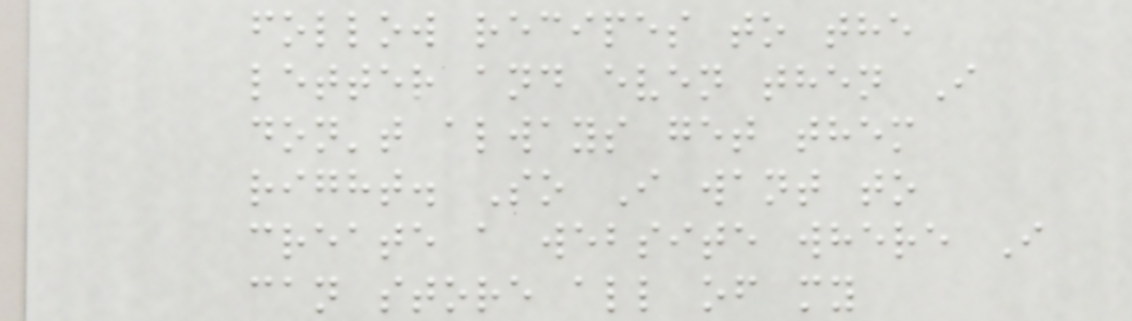follow recipes to the
letter and even then I
don't always get them
right. So I want to
create a website where I
can store all of my
